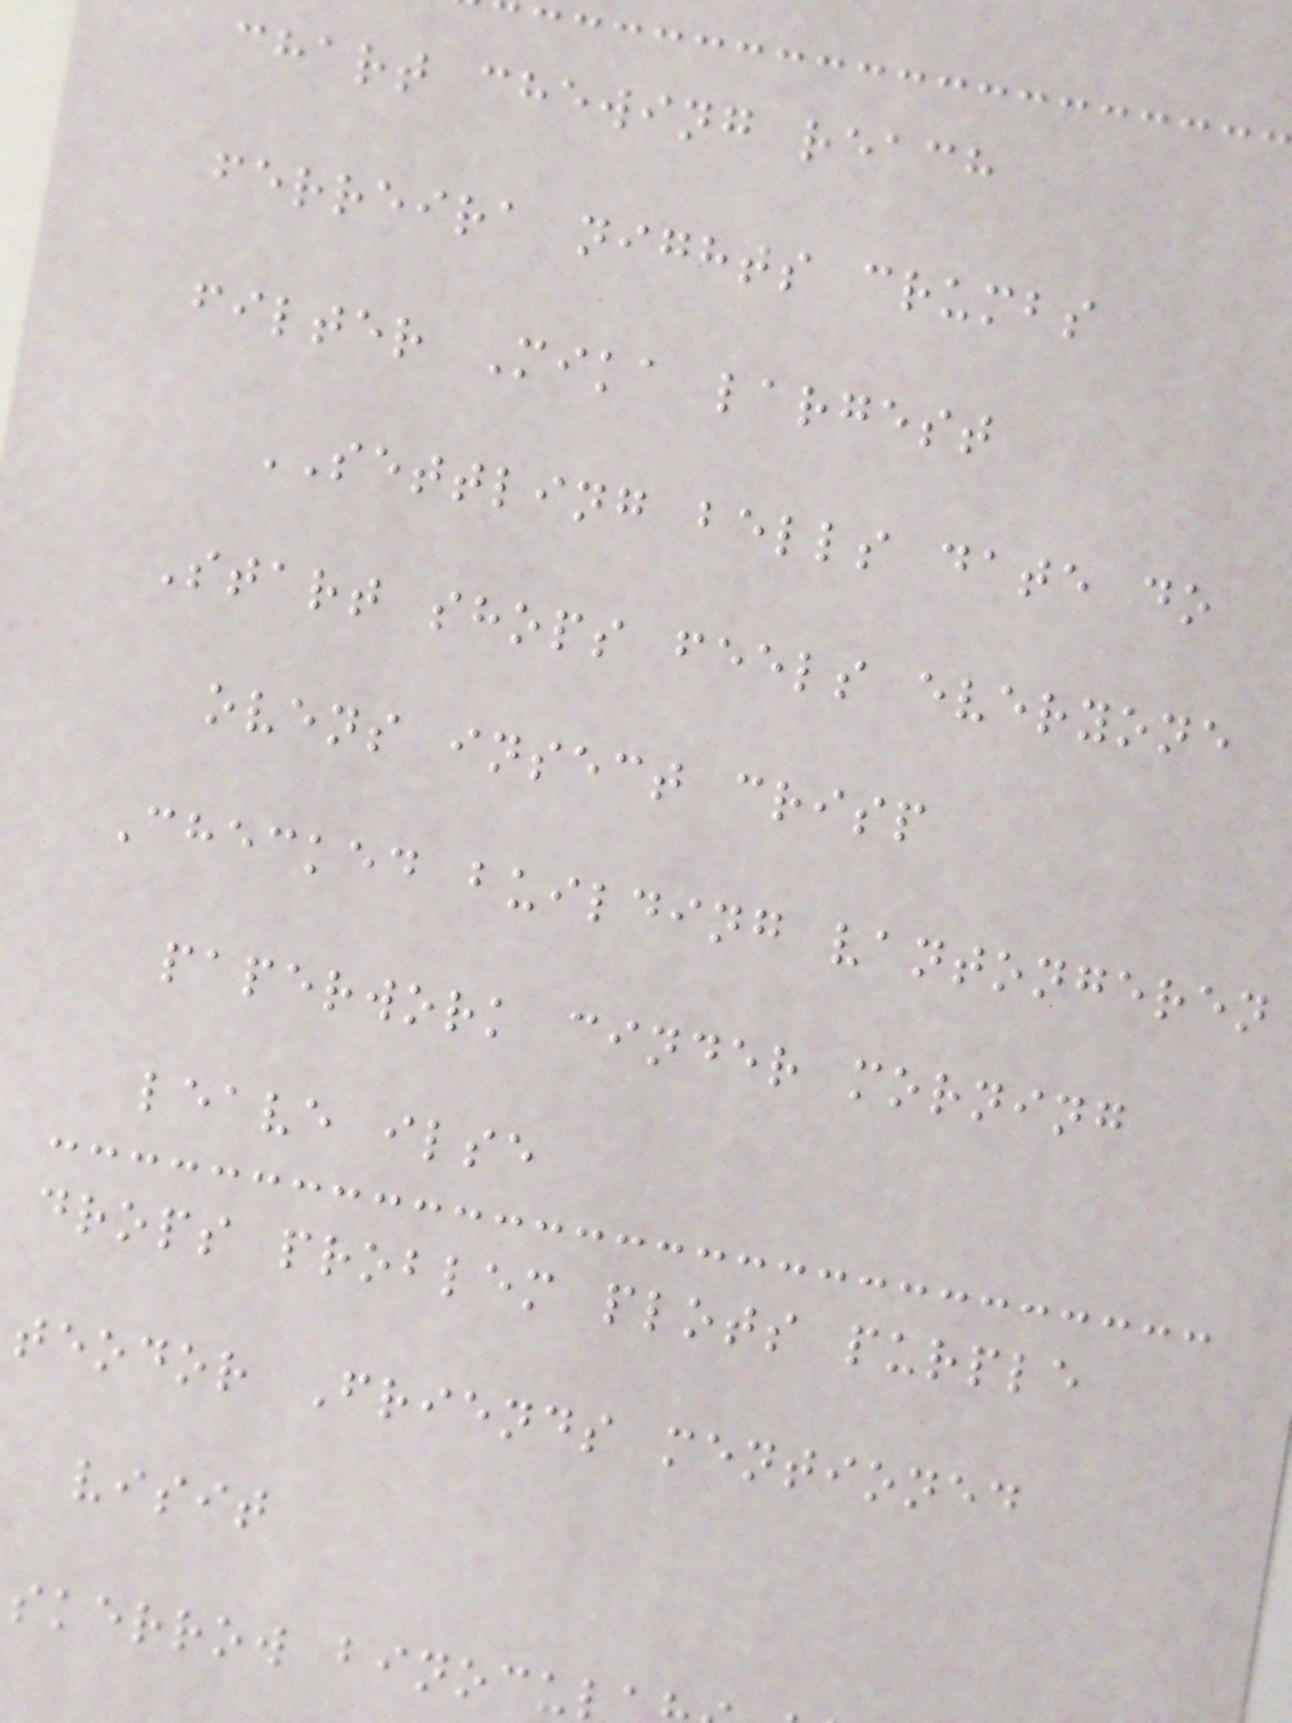chart chewing reach
ferreira nights crumbs
filter Mika largest
SETTLING bells date do
Start shops feels everyone
ovens insect crisp
Checked building vantongeren
paperwork cinder morning
leave ilse
drops problem plots purple
teodor Friends mentioned
visit
skerrow binocu
